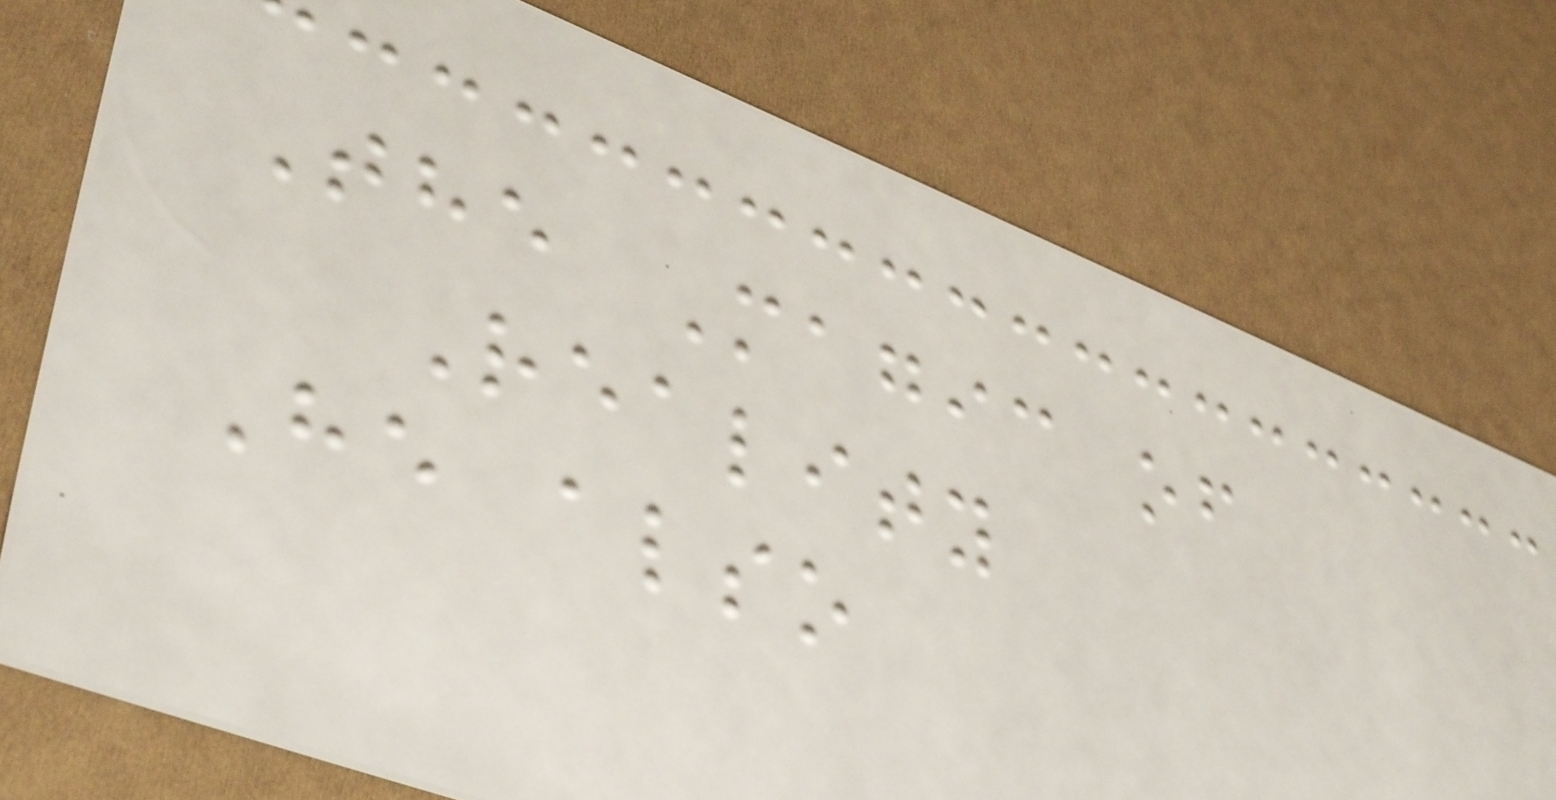The Magic of
Reality
He also
